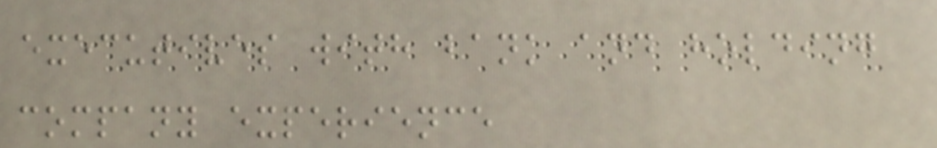executives with bank and holding
company experience
